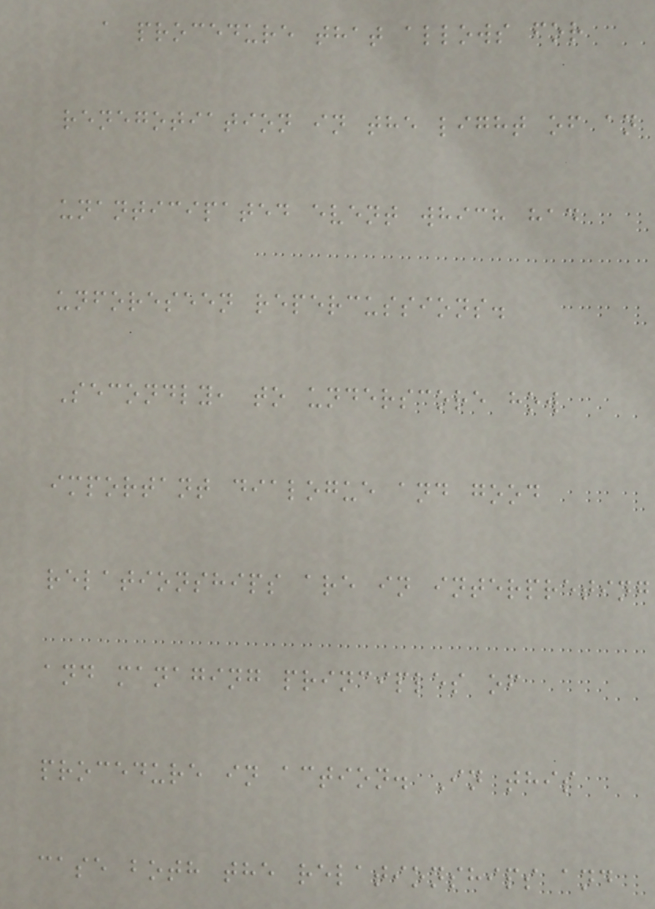a procedure that allows for
renegotiation in the light of an
unanticipated event which had
unforeseen repercussions.
Secondly, to underscore how
important dialogue and good
relationships are in interpreting
and managing principles of
procedure in action. In this
case both the relationships and
